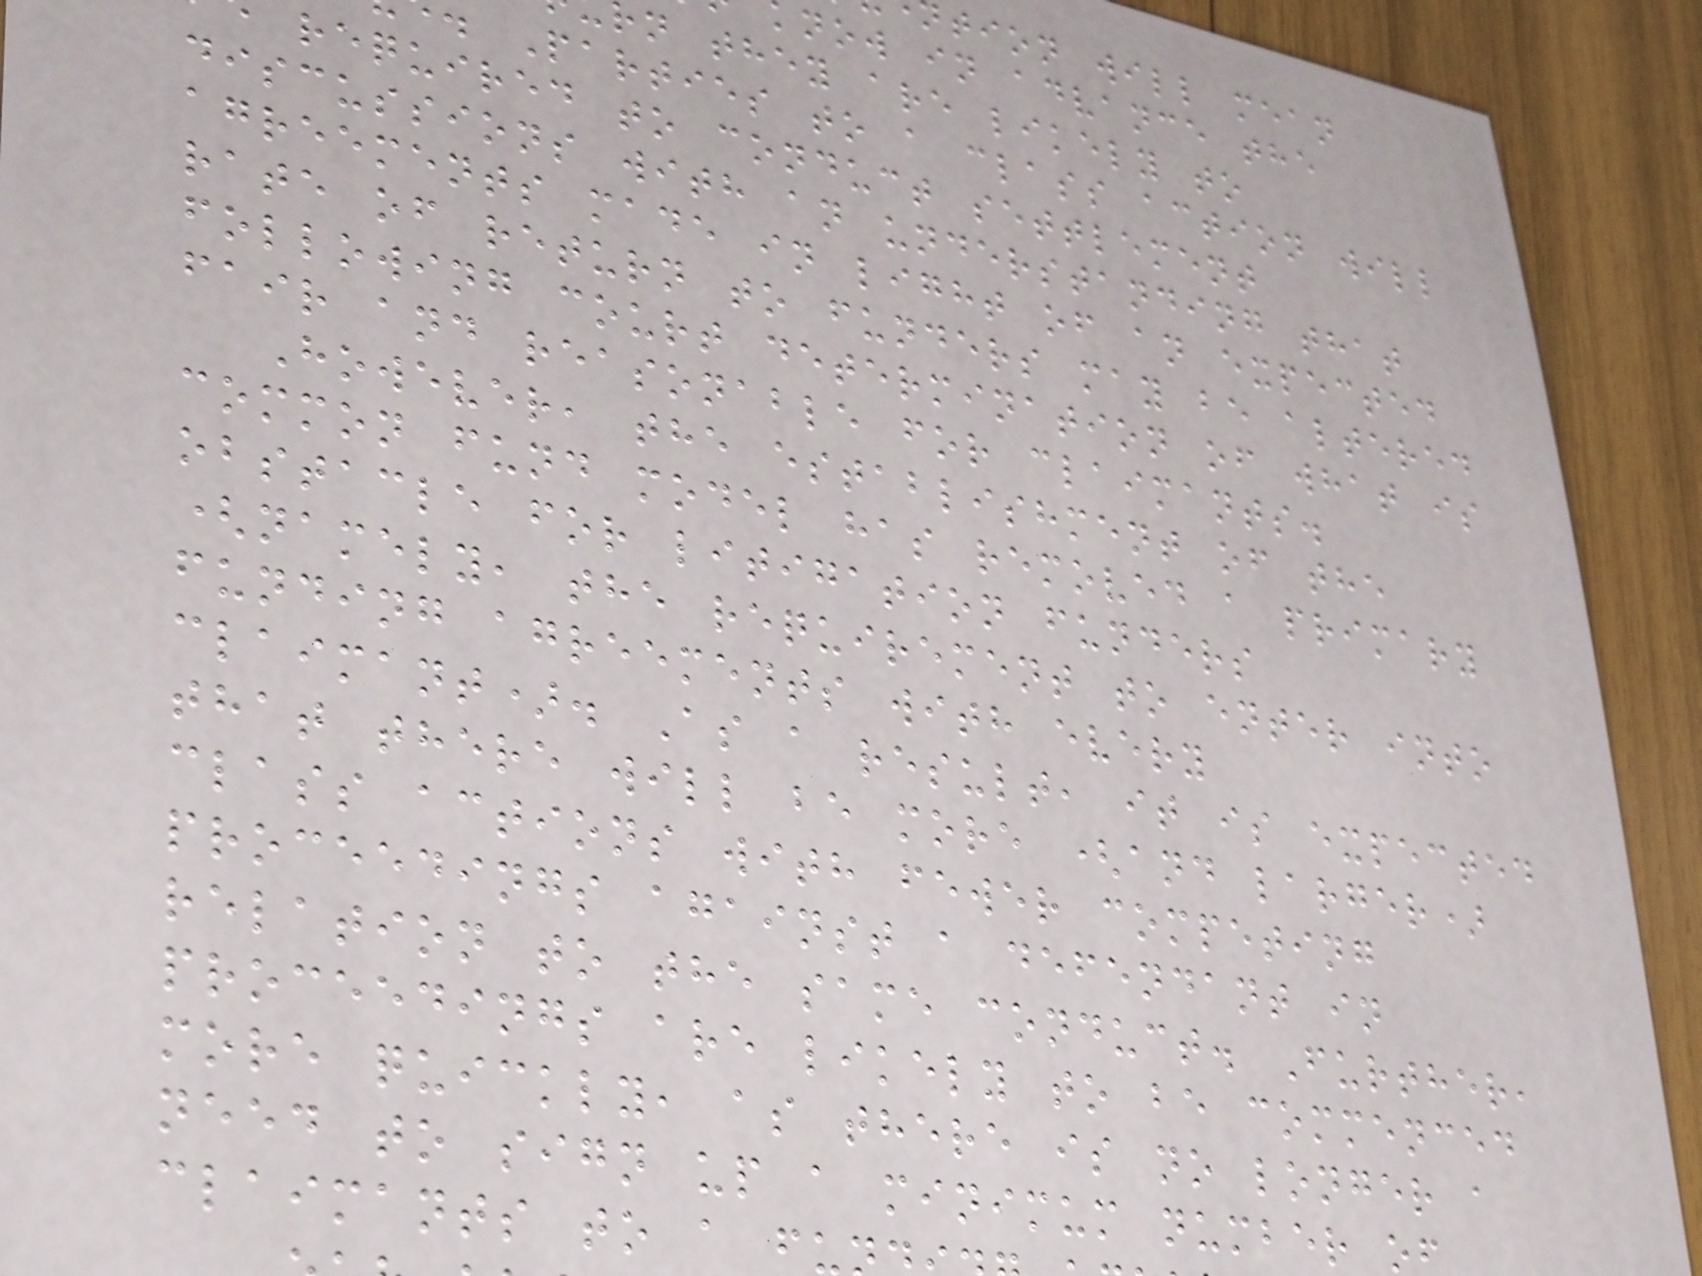tion will mean
now in advance the
n they are likely to
. Parties to a class action will
required to conduct settlement
discussions with an understanding that
agreements made in light of an expected
rate of return to funders may be altered
following court determination of what is
fair and reasonable for claimants.
However, the establishment of the
common fund model has removed a primary
obstacle for litigation funders
(namely, the requirement to enter into
funding agreements with every
claimant). As a result, it is expected
that there will be more (and larger)
class actions with fewer competing
proceedings against a defendant in
relation to the same conduct. Further,
proceedings are likely to be commenced
more quickly, as there is no longer a
need to sign up a minimum number o
claimants to a f
